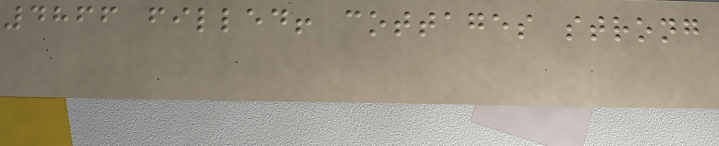4866 filled! cottages strong
